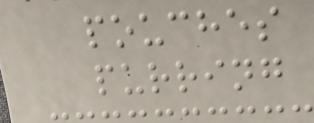pouches
purring
